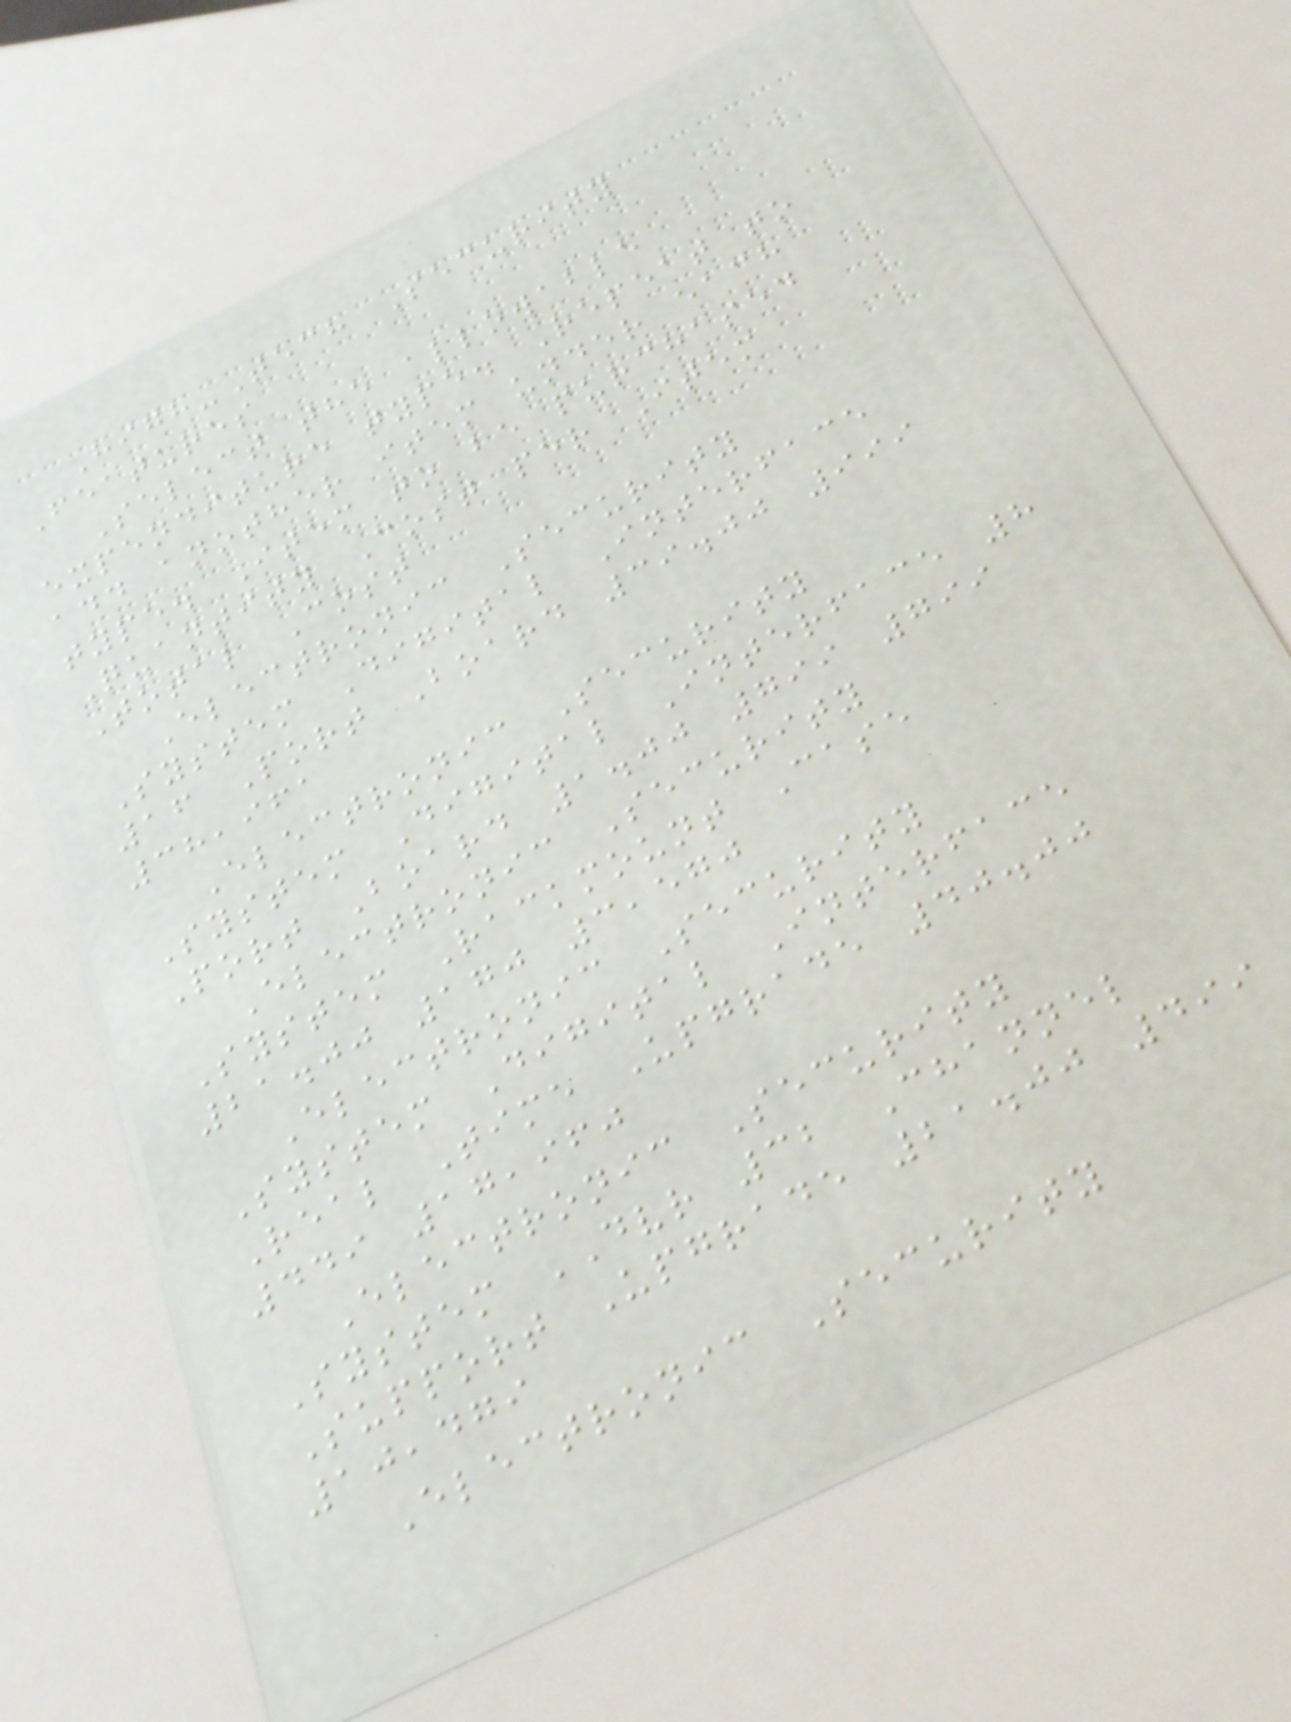High-Tech Security
Features
Select the allowable
expenditure type. Repeat to
add another item under each
type. Item to be purchased
Quantity Cost per Item
Total Cost
Electronic Security
System Digital Interface
16 Port Board 39.00 999
38,961
Electronic Security
System Digital Interface 8
Port Board 1.00 799 799
Electronic Security
System Rackmount Case
21.00 170 3,570
Electronic Security
System Digital Interface
Real Time Upgrade 40.00
449 17,960
Electronic Security
System DVR 32 Channel
Support Upgrade 21.00 499
10,479
Electronic Security
